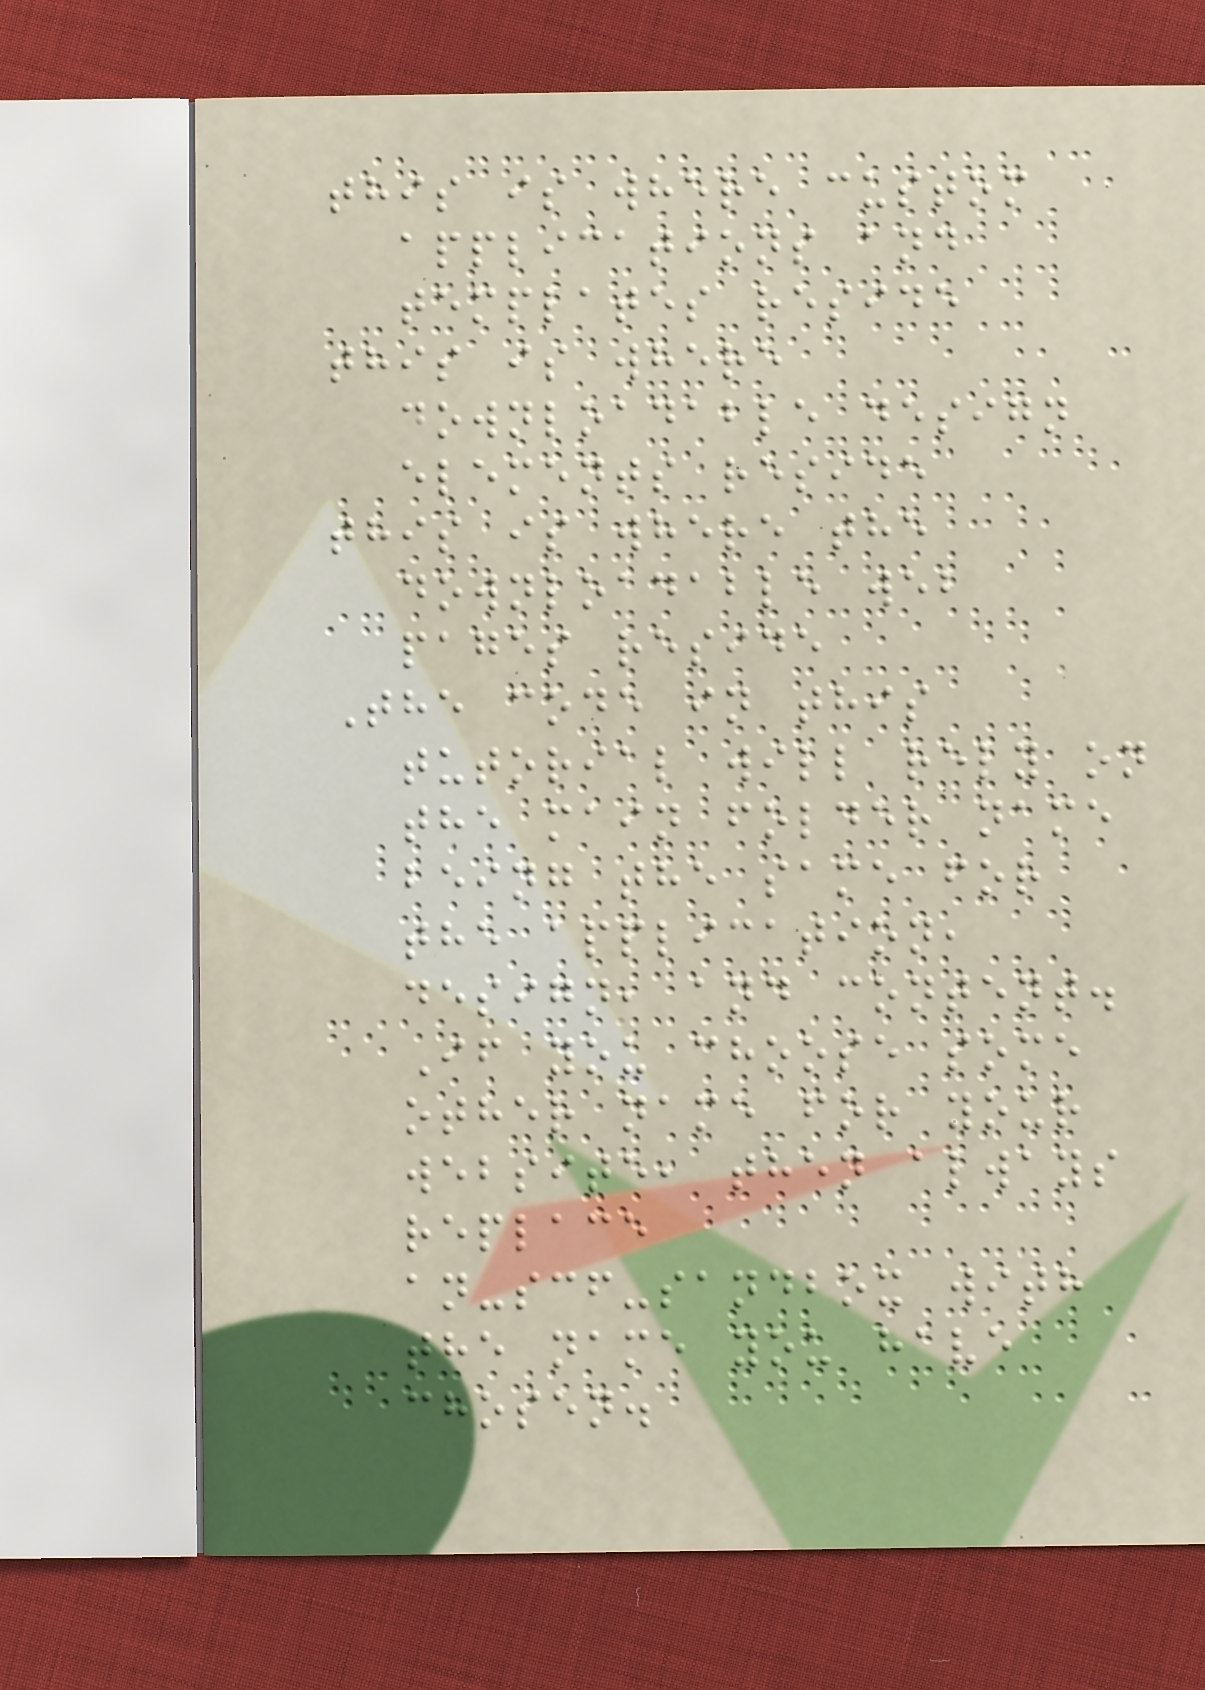this is where custom
applications and
templates reside
this is where
downloadable design
elements reside
this is where the
downloadable web
pages reside
The code in this
tutorial will rely on
the main folder name
being the same for
the application,
design, and content.
If you choose some
other name for your
website, then always
replace
an-scf-sandbox with
the name you have
chosen.
